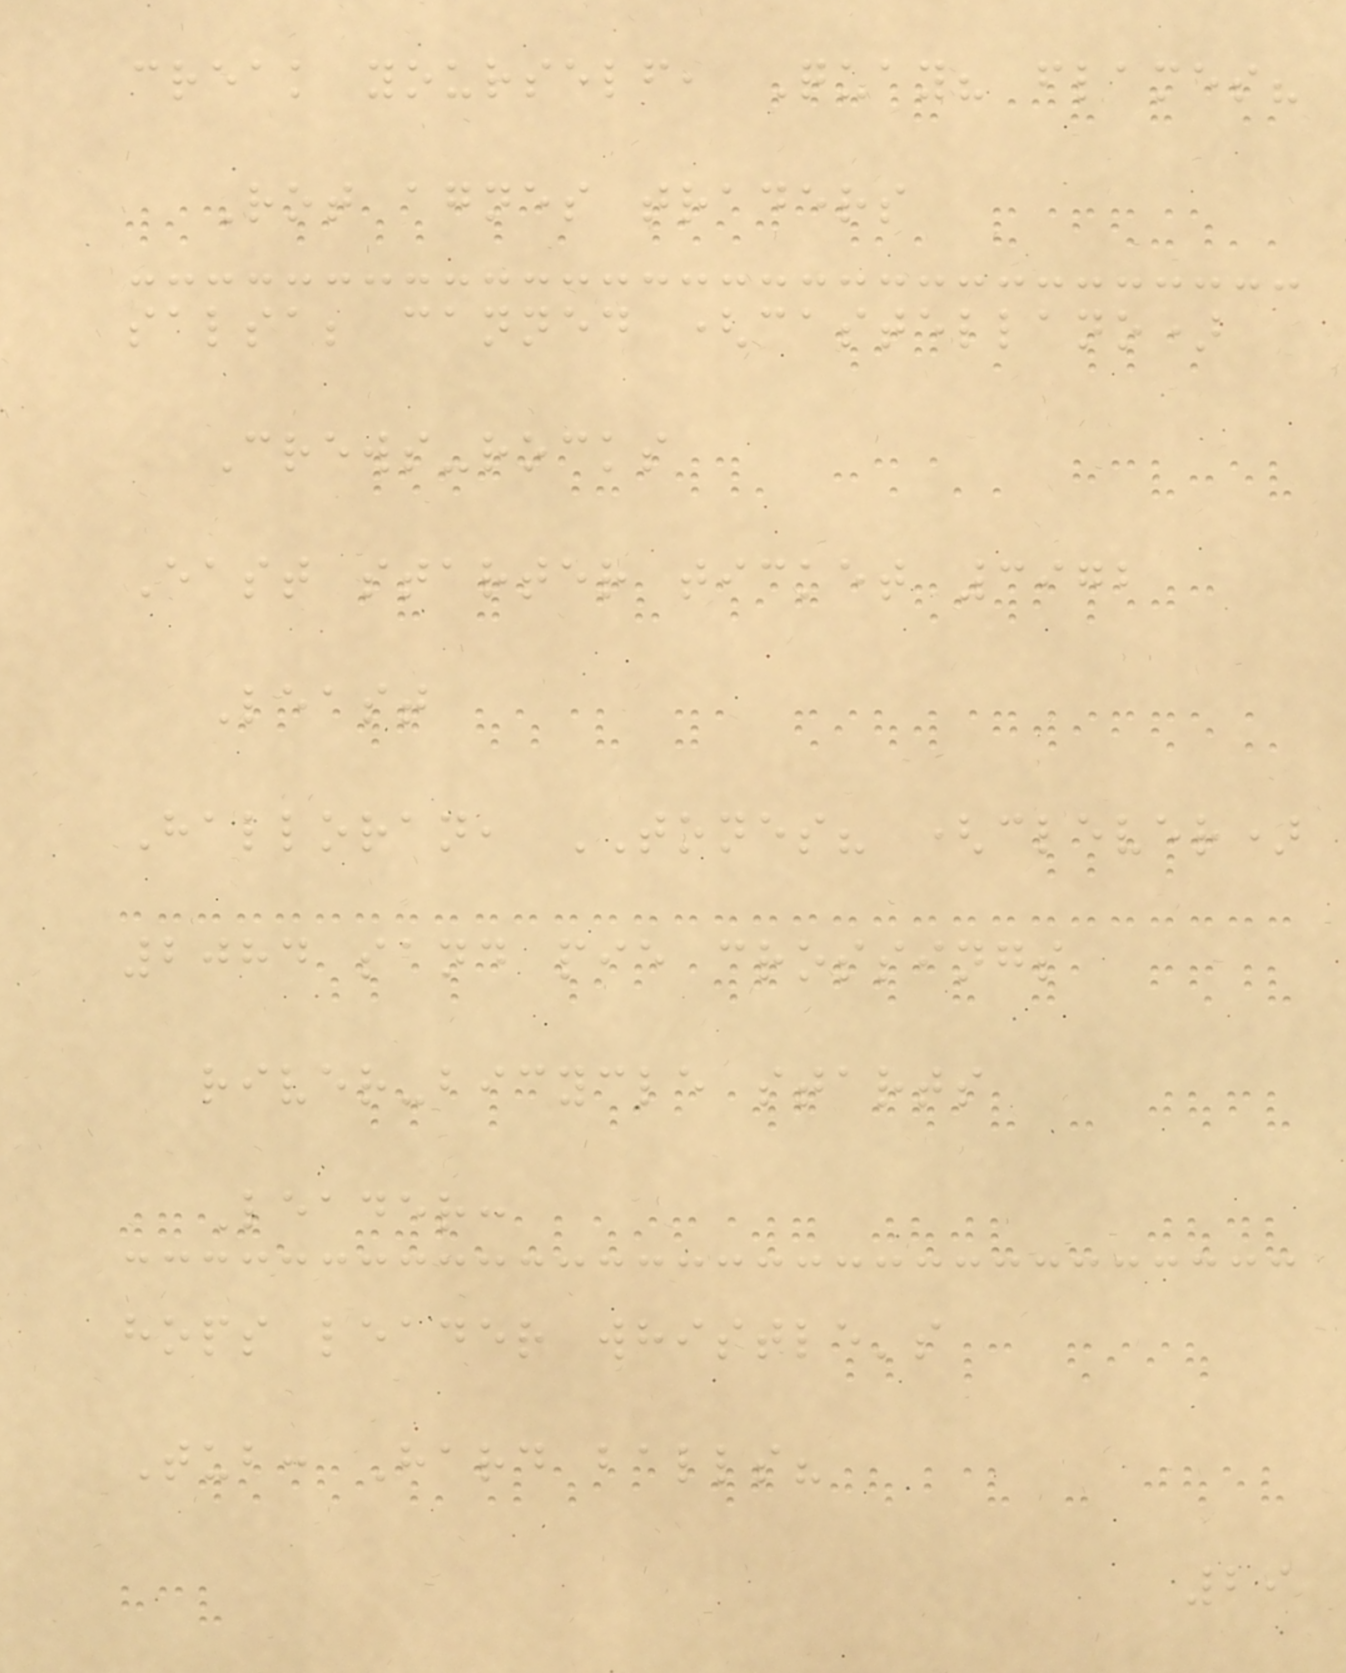creak yourself, Quay? flames?
Rot agnes traders
salsa; canned (castellano)
Crews-rocks
East starter ticket 3972
Least
Halloran, TONES? (clever)
2084 sand pie crossings
river-bicycle starts
Leader:
hops leader whistle's
Tub: Hard balls?
29
